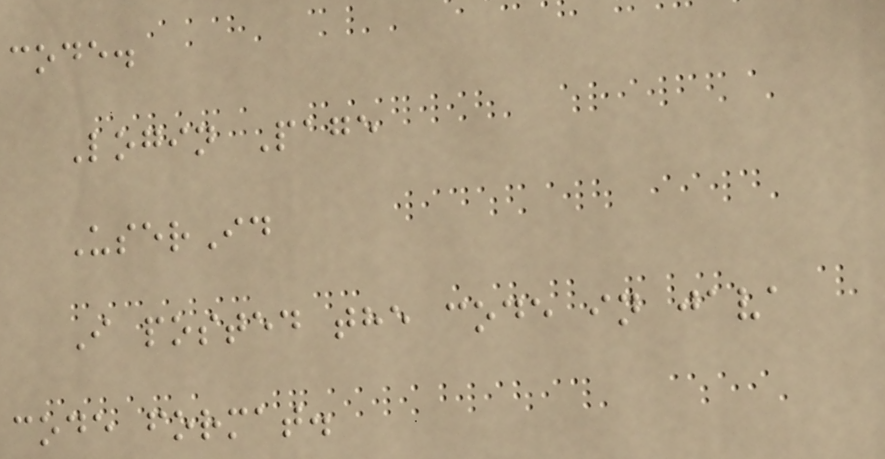code.
Login Page
UserId
I posted the code in java
code format.
